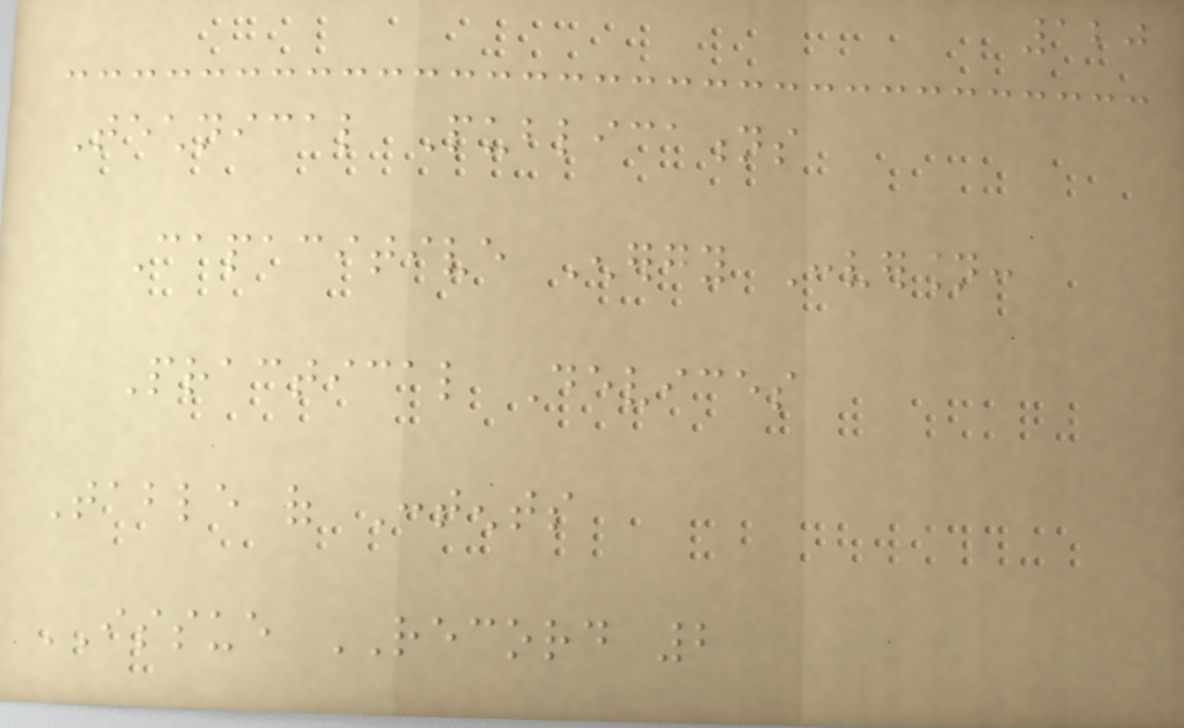120
Technical Publications
Capacitive Energy Conversion:
Practical Devices
Table of Contents
ISSUE RECORD 2
